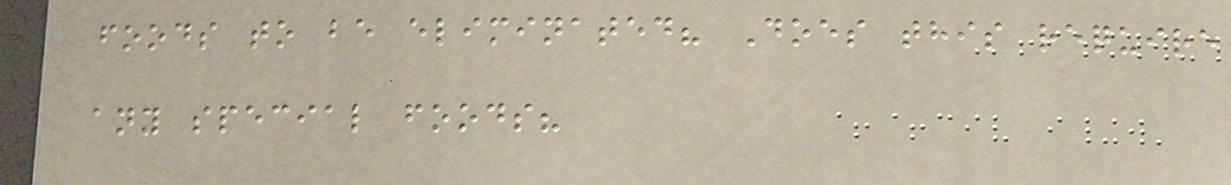foods to be eliminated? Does this require
any special foods?
